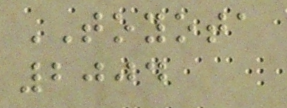TOYOTA
2004
